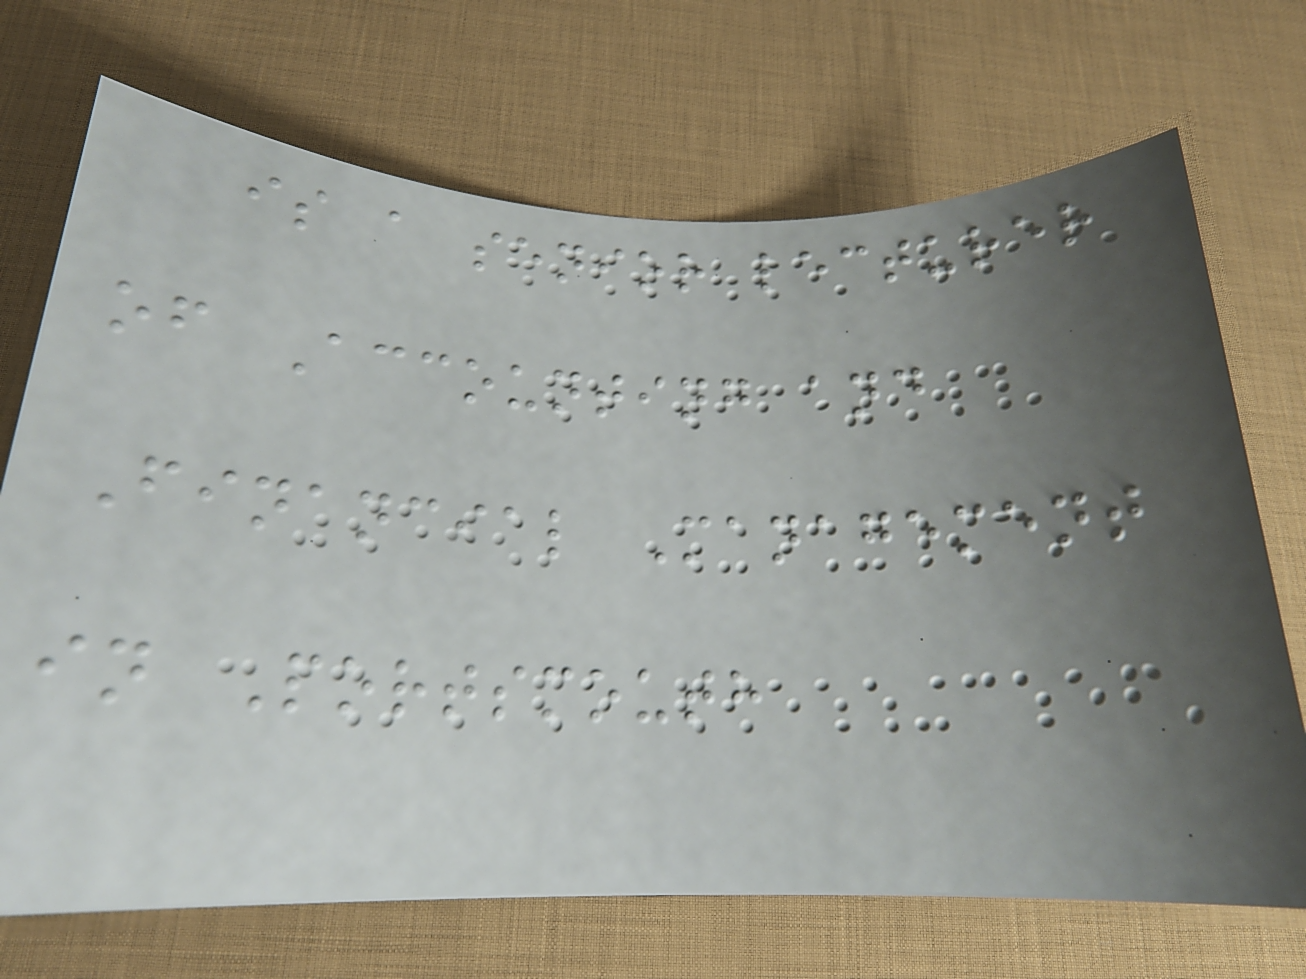is a senior lecturer
of Accounting and
Financial Management
in Portsmouth
